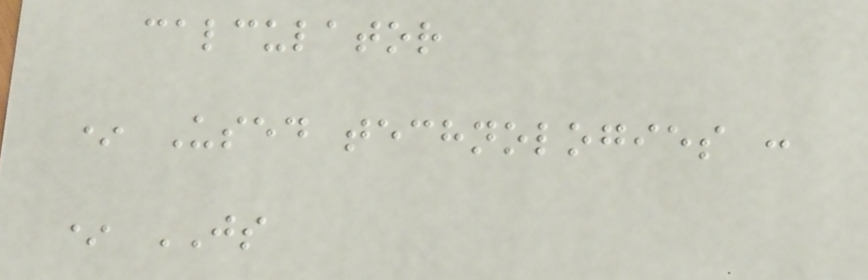calculator
* Used technologies :
* JS
